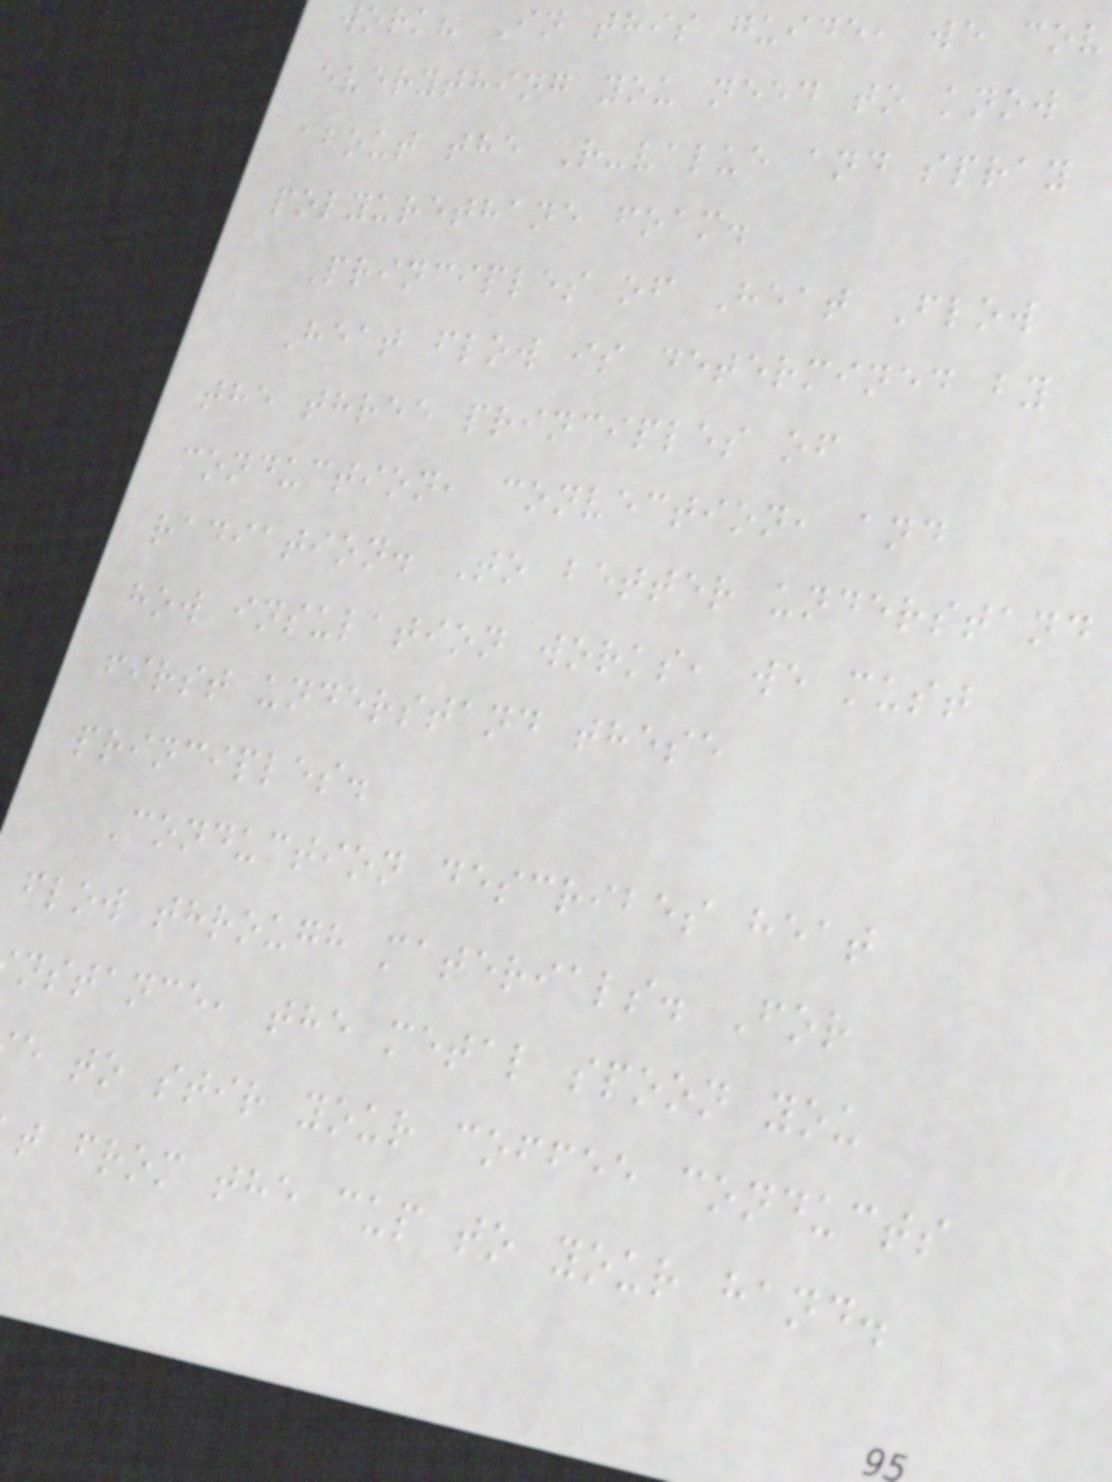work? In this guide, we cov
everything you need to know
about the R-value and spray
polyurethane foam.
Principles of Heat Flow
Heat flow is determined by
the three principles of
conduction, convection, and
radiation. To better understand
how insulation works, we must
first understand these
principles.
Conduction describes heat
flow through materials. For
nstance, the metal spoon you
e to stir your coffee conducts
t from the cup to your hand.
